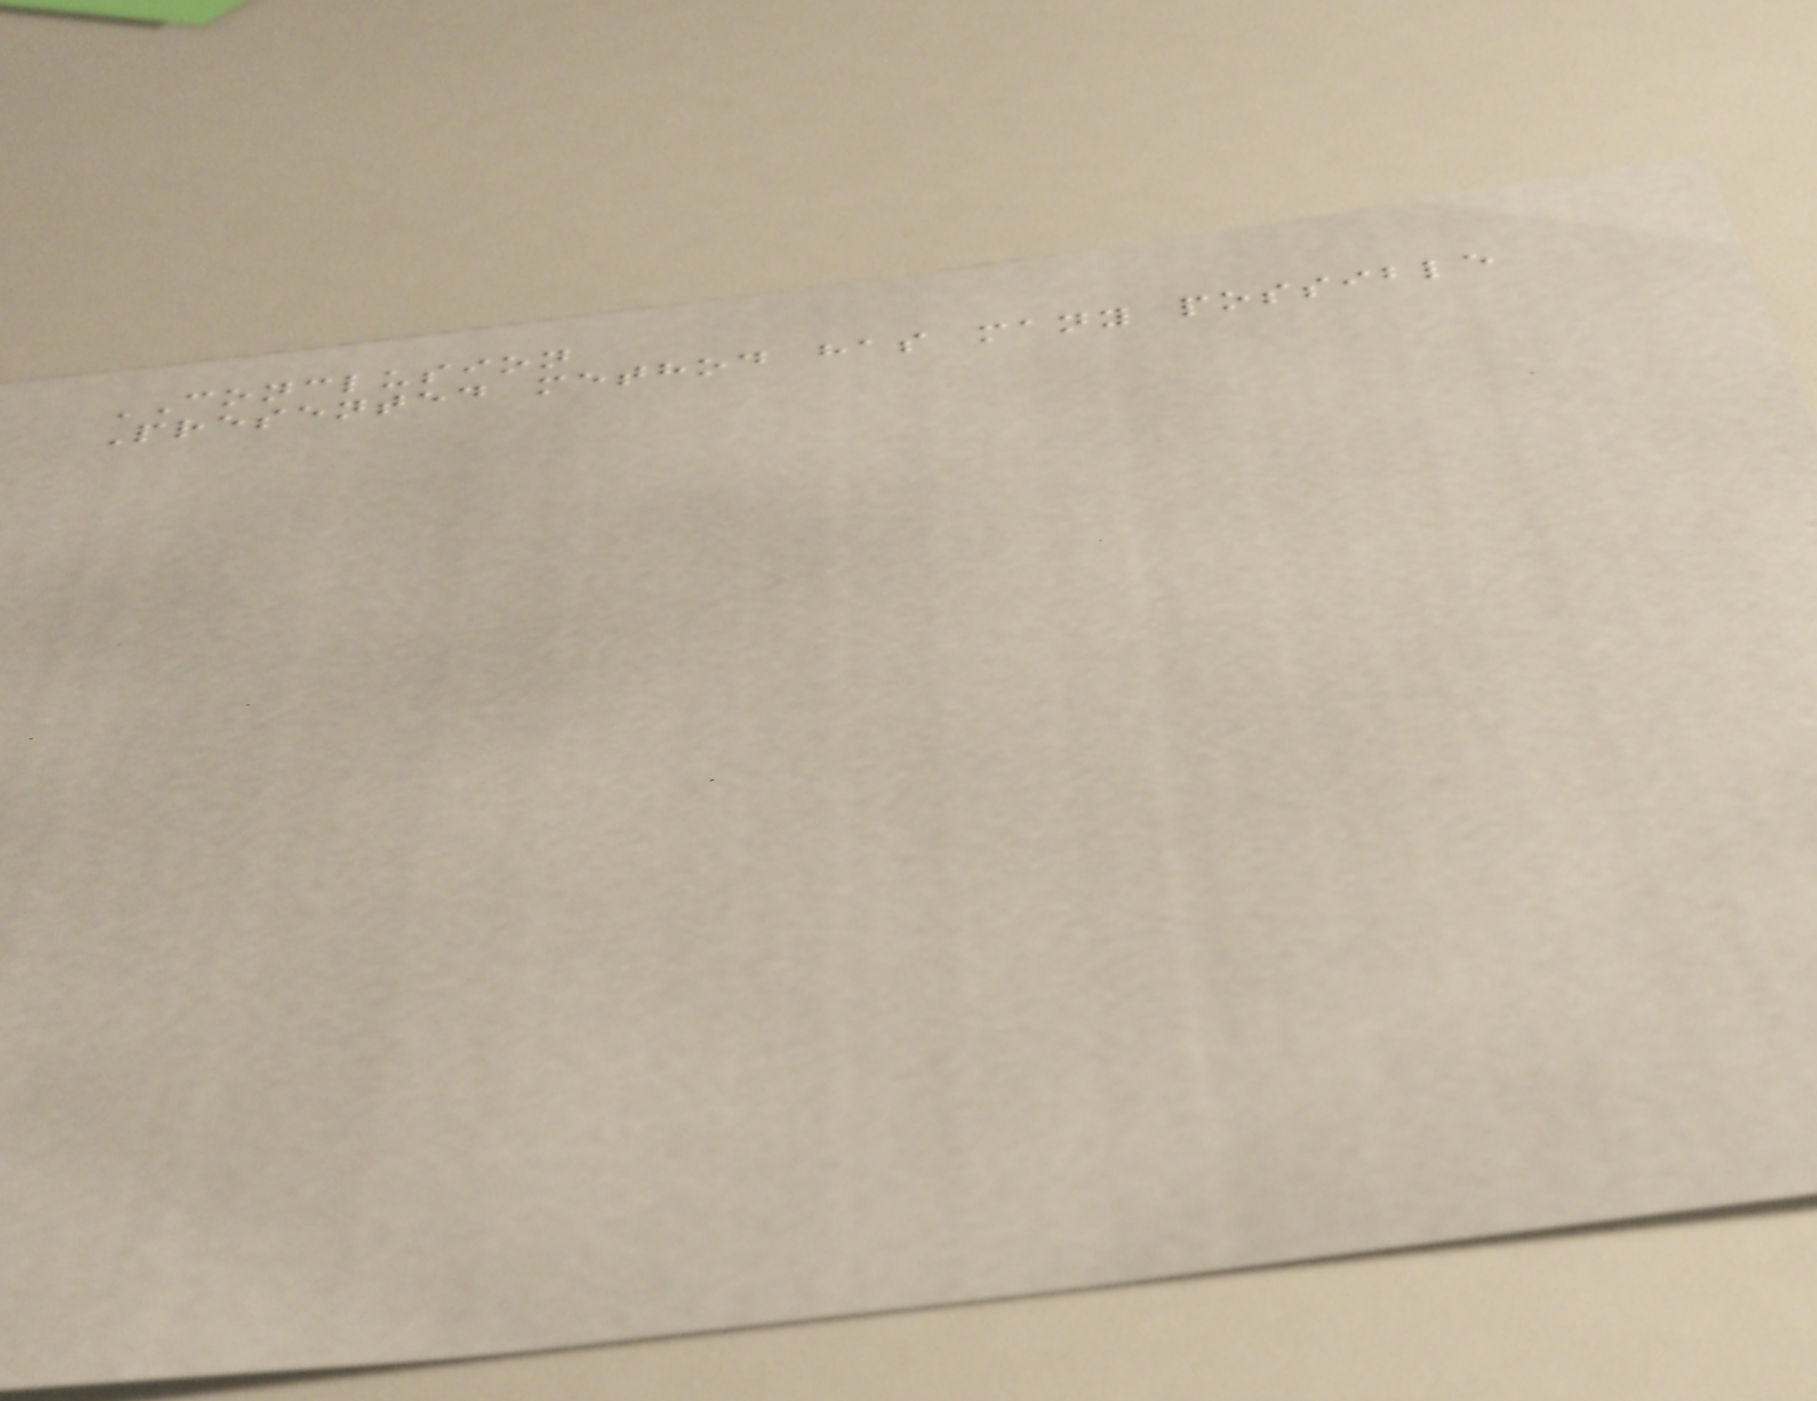CONCLUSION
Presented method has many possible
